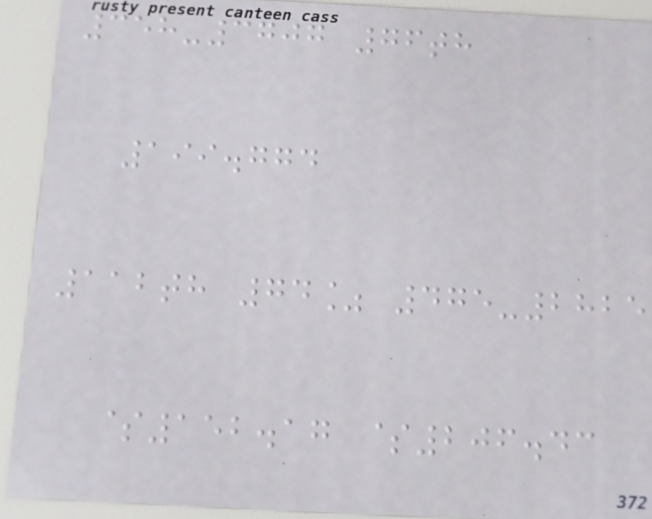358-3707 76th
199.774
112th 74% 475-2825
$152.17 $206.43
